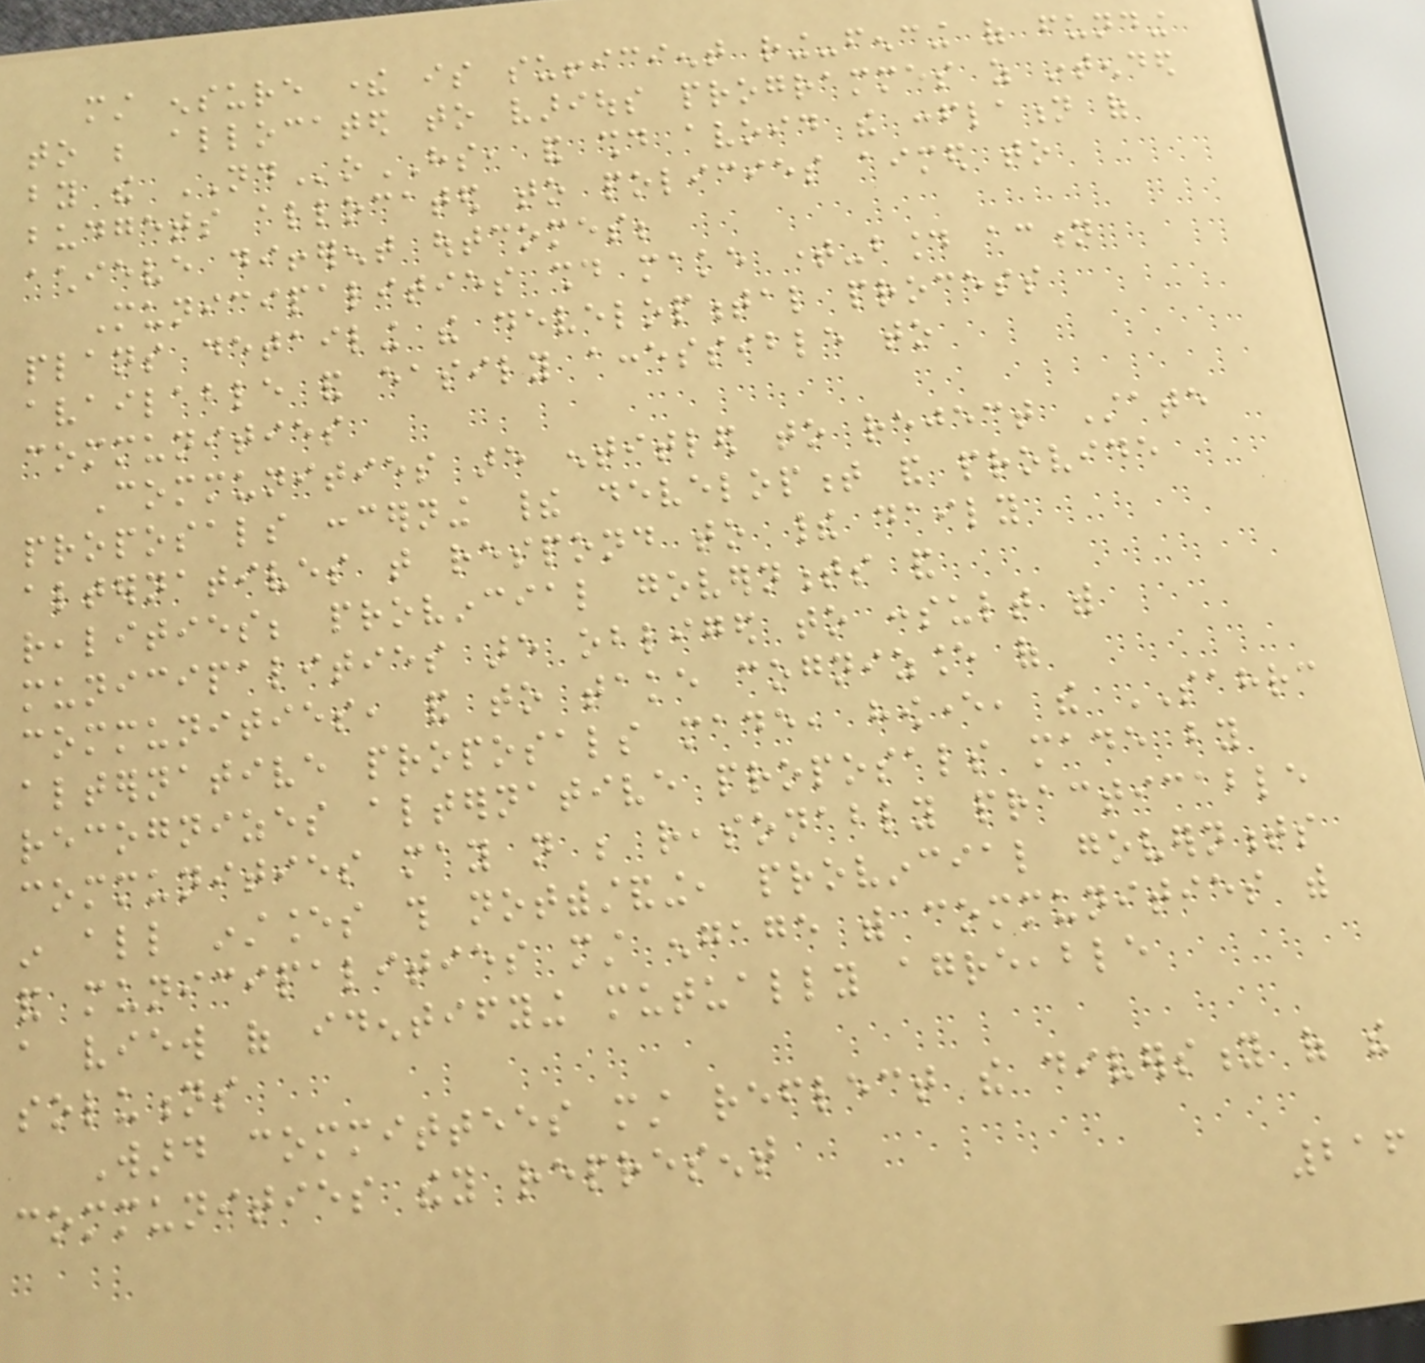must ensure there is sufficient ring-fencing of funding
to be allocated to various programmes as intended
by the NDoHS, and should avoid the conflation of
budgets allocated to policies aimed to
achieve different outcomes;
Municipalities should make time-bound action
plans detailing the developmental process
available and easily accessible to
communities
Communities are entitled to reject State
proposals concerning their development and provide
alternatives that respond to their daily
realities; provincial governments and
municipalities are obliged to consult with
communities, and to take cognizance of
alternative proposals made, however, the SAHRC
recognizes alternative proposals made by
communities may not be reasonably practicable
in all instances this notwithstanding, provincial governments
and municipalities must engage with communities with
a view of identifying mutually agreeable
solutions
Ward committees must reflect the diversity of the
communities they represent
216
